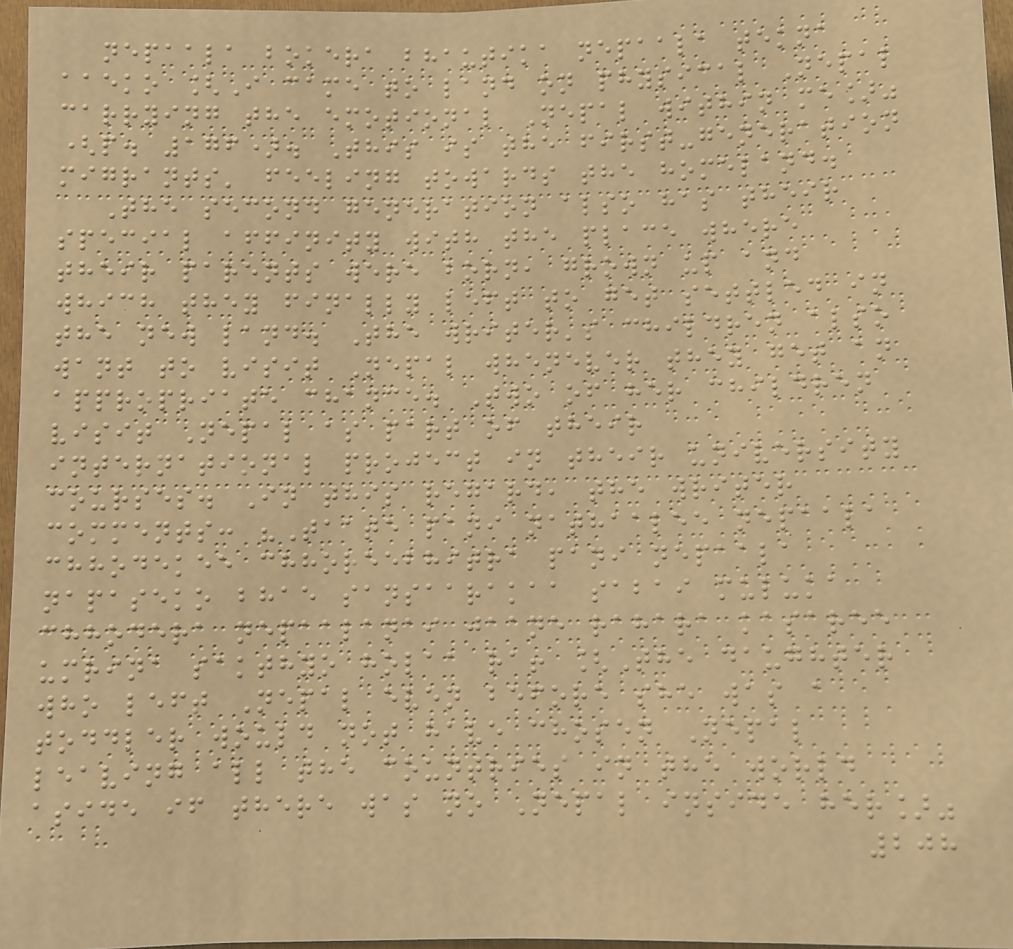nepaala bokera bhautika nepaala tekna
aaeko [I came to land on physical Nepal
carrying the emotional Nepal within me]"
(p. 176). This is the first-generation
migrants' feeling towards the homeland.
The second generation also has their
special affinity with the place where
their parents were born, grown up and
which they finally left to get settled in
the new land. The writer's children also
want to visit Nepal whenever they get an
appropriate chance. Two of her children
visit Nepal as part of their
international project in their university
courses. In this regard, the writer
comments: "Taate pani nathaalee nepaala
chhodekee chhoreebhitra pani nepaala
napaseko bhae sansaarakaa sabai muluka
chhodera nepaalanai jaane rahara kasaree
umrina sakthyo holaa ra! [The daughter
who left Nepal even before she was a
toddler would not have chosen Nepal
leaving all the countries in the world
aside if there was no Nepal inside her]"
208
